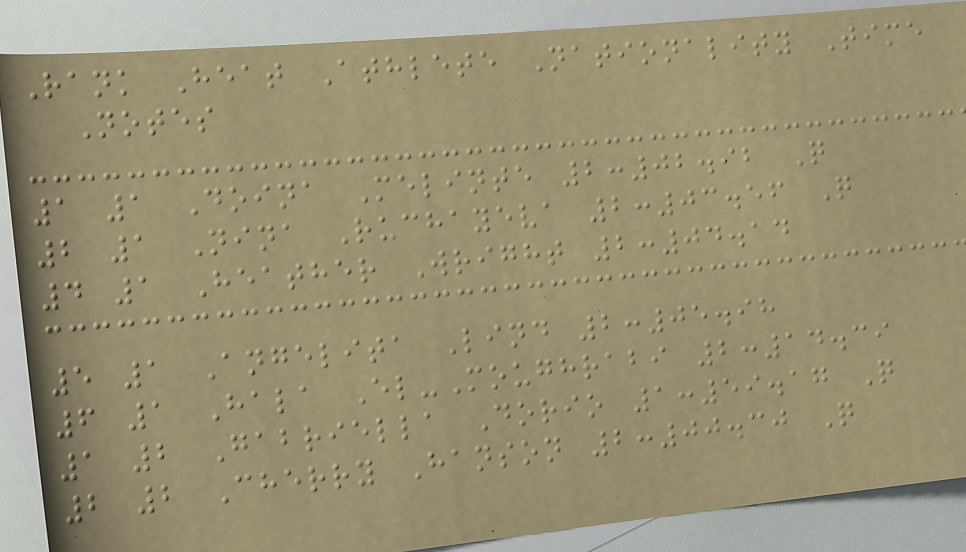Rank Heat Athlete Nationality Time
Notes
1 1 Doina Melinte 2:02.92 Q
2 1 Nina Ruchayeva 2:03.56 Q
4 1 Heather Wright 2:04.14
5 1 Angelita Lind 2:05.98
6 1 Hala El-Moughrabi 2:14.39
1 2 Gabriella Dorio 1:59.17 Q
2 2 Cherry Hanson 2:00.30 Q
